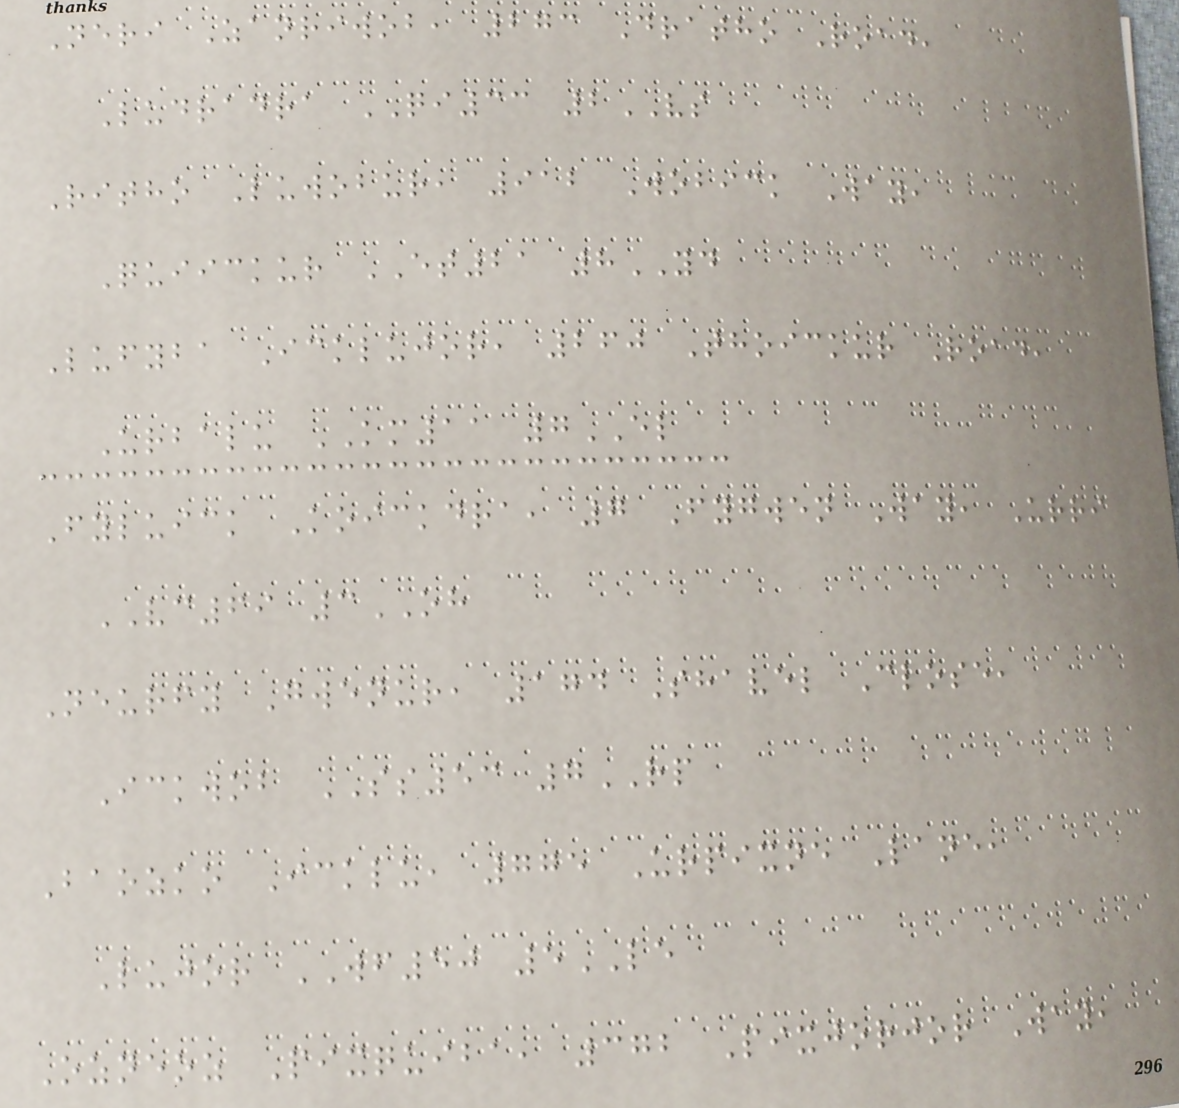Neri Zanriwob, 273 Dratho Road,
Ludradra QI33 2VS
Ritho Luwobur, 912 Wobick Way,
Quiickur ET21 8YD
Lufyba Icklujor, 260 Thoickur Road,
Urbalu KM11 7EL
Fyluick Koickdra, 7 Fygwen Way, Urri
VC69 3OH
Neurfy Gwenur, 174 Shavel Close,
Ickwob SS53 7RP
Baozko Icklu, 775 Urpixne Lane,
Lujor WF50 5LE
Ozneoz Pixquiba, 372 Pixjorjor Way,
